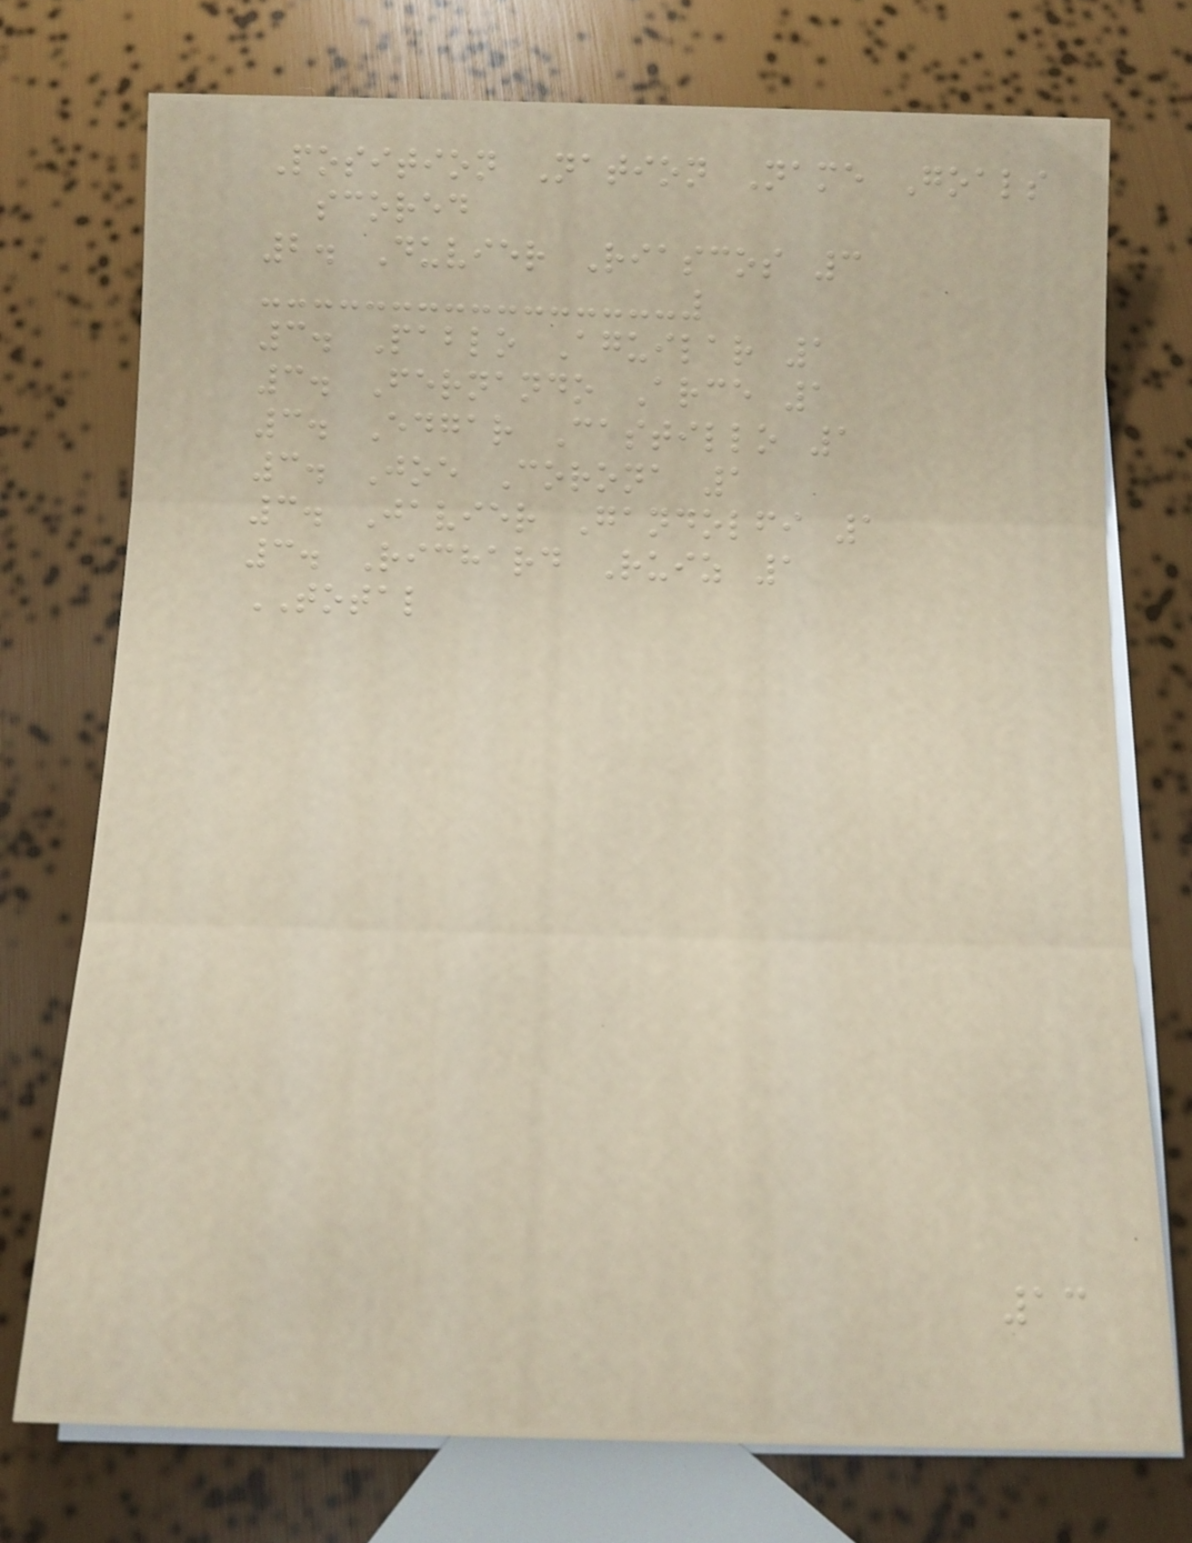Position Nation Name Goals
scored
2. Duvier Riascos 3
3. Pablo Aguilar 1
3. Fernando Arce 1
3. Edgar Castillo 1
3. Joe Corona 1
3. Javier Gandolfi 1
3. Richard Ruiz 1
TOTAL
13
